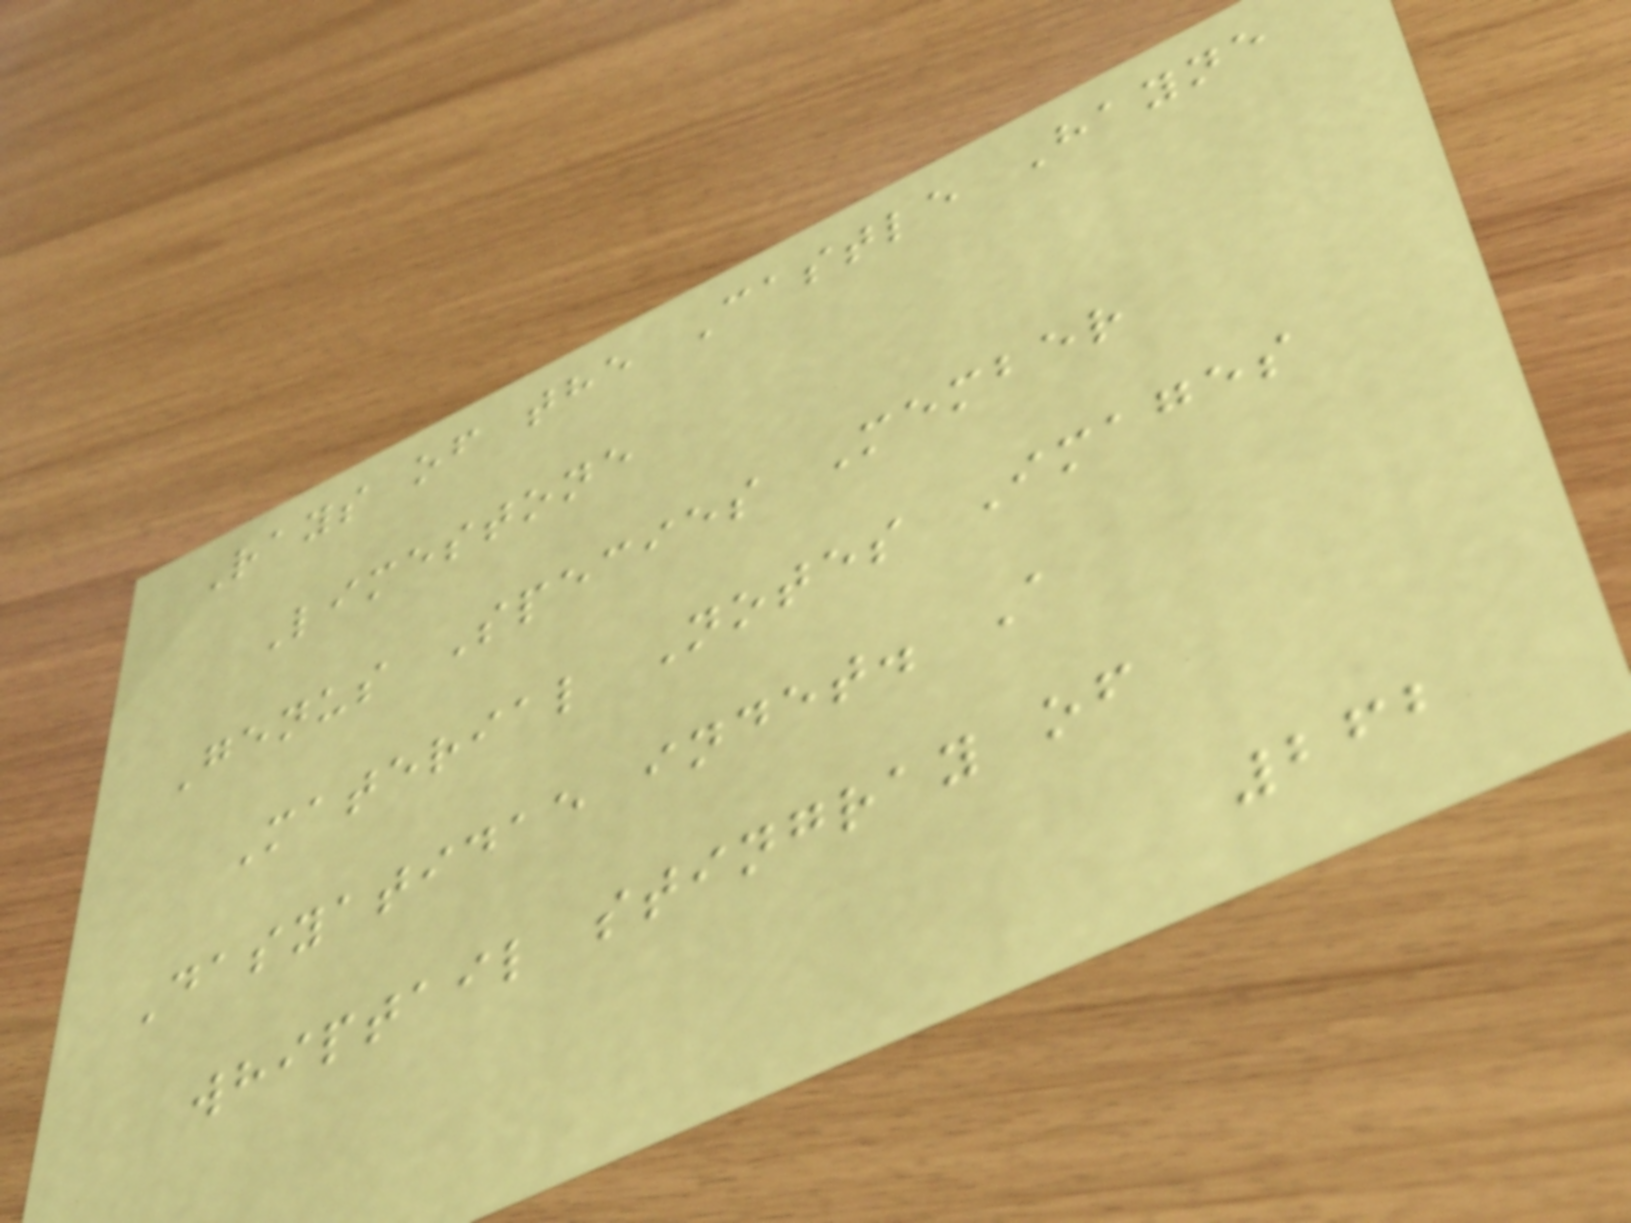Rays of the Castle Hayne
Limestone
Genus Species Member
Material Notes Images
Dasyatidae indet. A
whiptail stingray of
262
